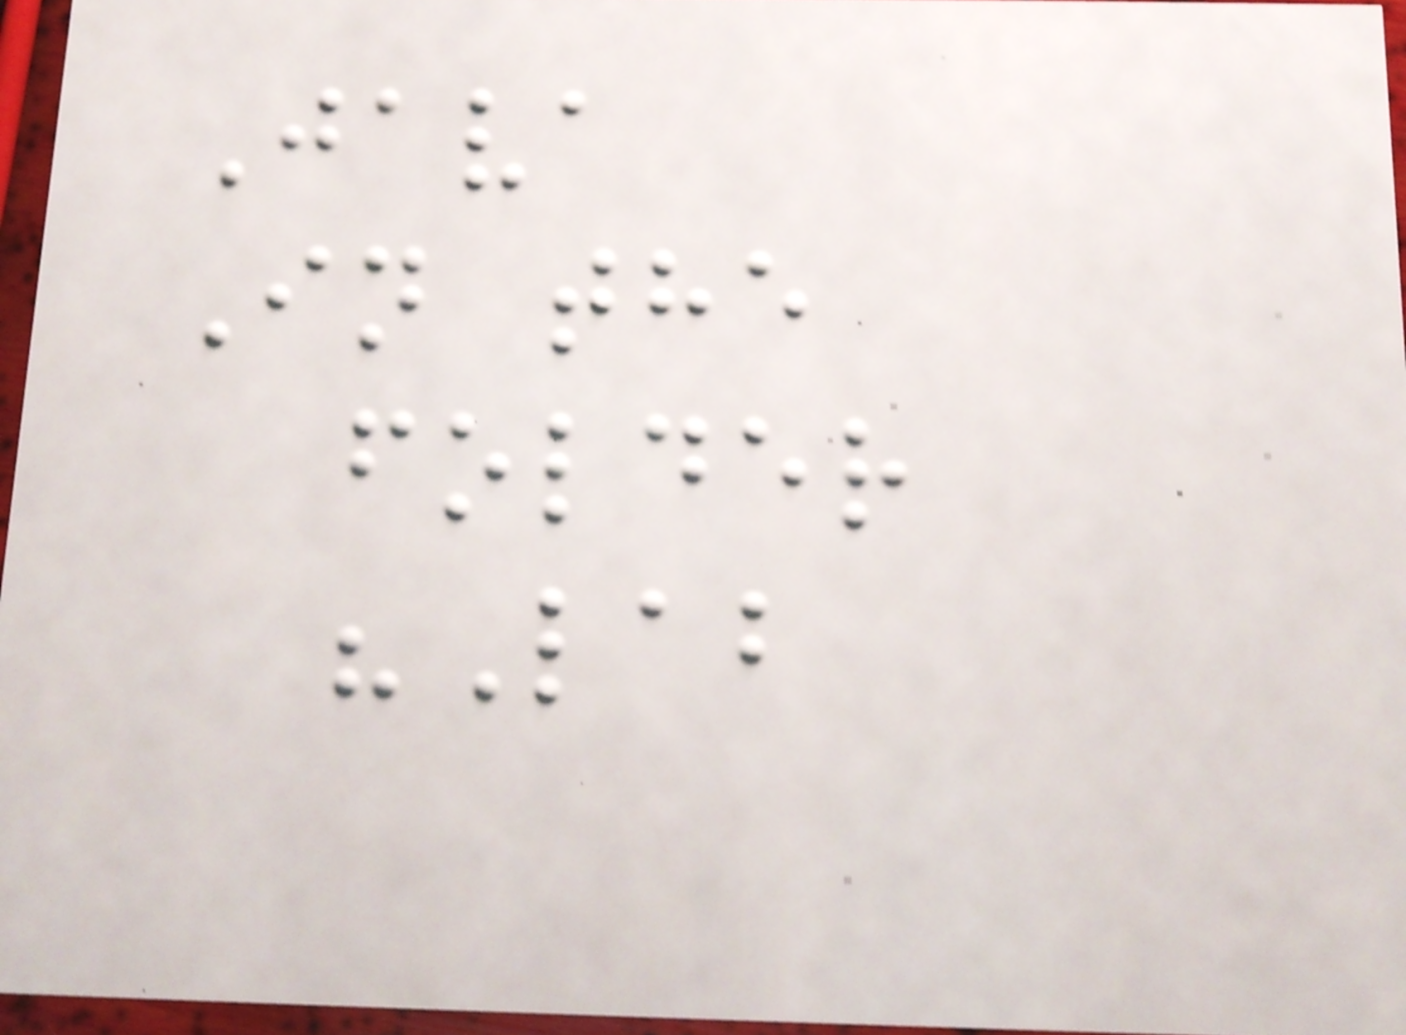Java
In the
folder
"Lab
